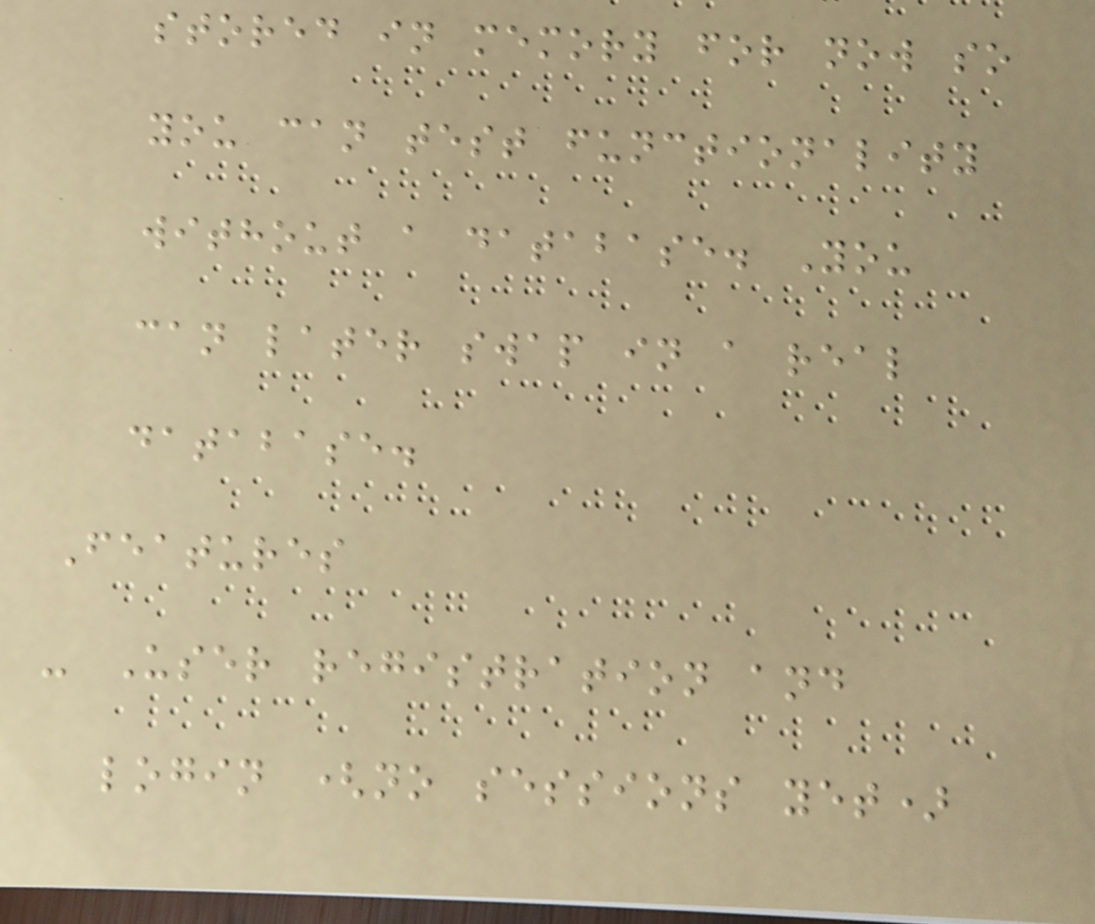stored in memory for now so
you can test functionality
without a database. You
can later swap in a real
database.
Features
- User registration and
login (no sessions yet)
